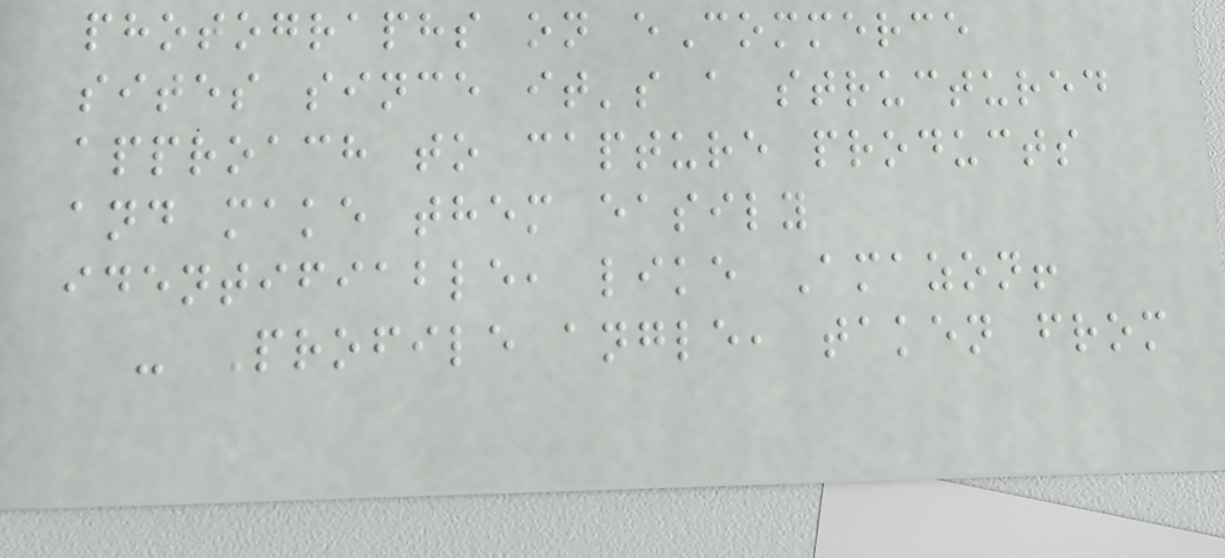photographs on eCommerce
sites since it's a structured
approach to capture products
and make them easily
identifiable, like Amazon!
- Profile angle, taken from
